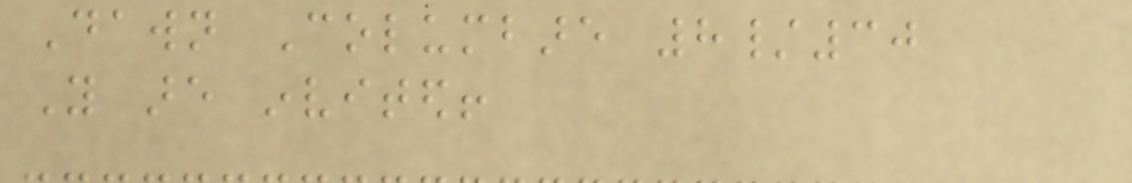Dawn Columbare 8/30
You are invited!
